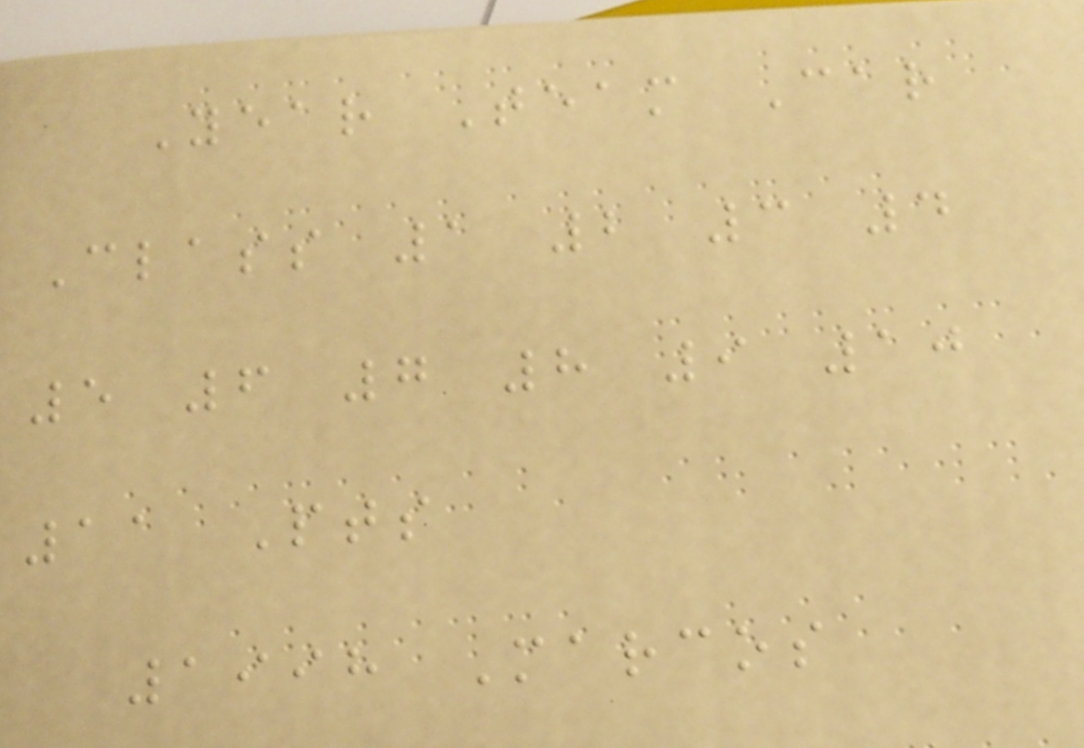Year Team Car
Class 1 2 3 4
5 6 7 8 9 10
11 Pts
1998 Marcos
